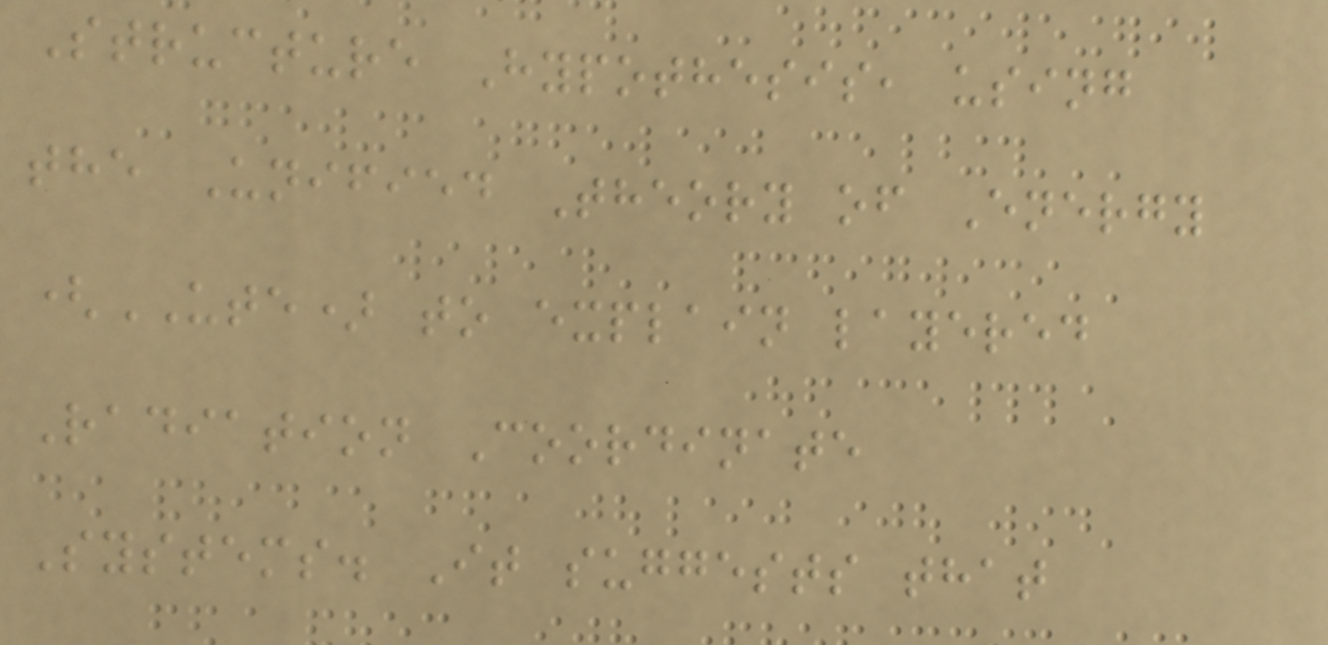Structure Hypothesis, using
the Unified Theory of Energy
(UTE) to explain layered
Radiation Coordinate
Systems. It suggests that
